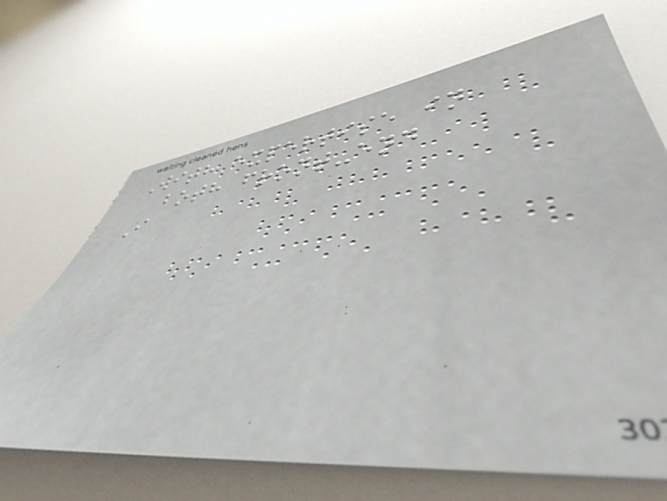With expertise in
both front-end
I
